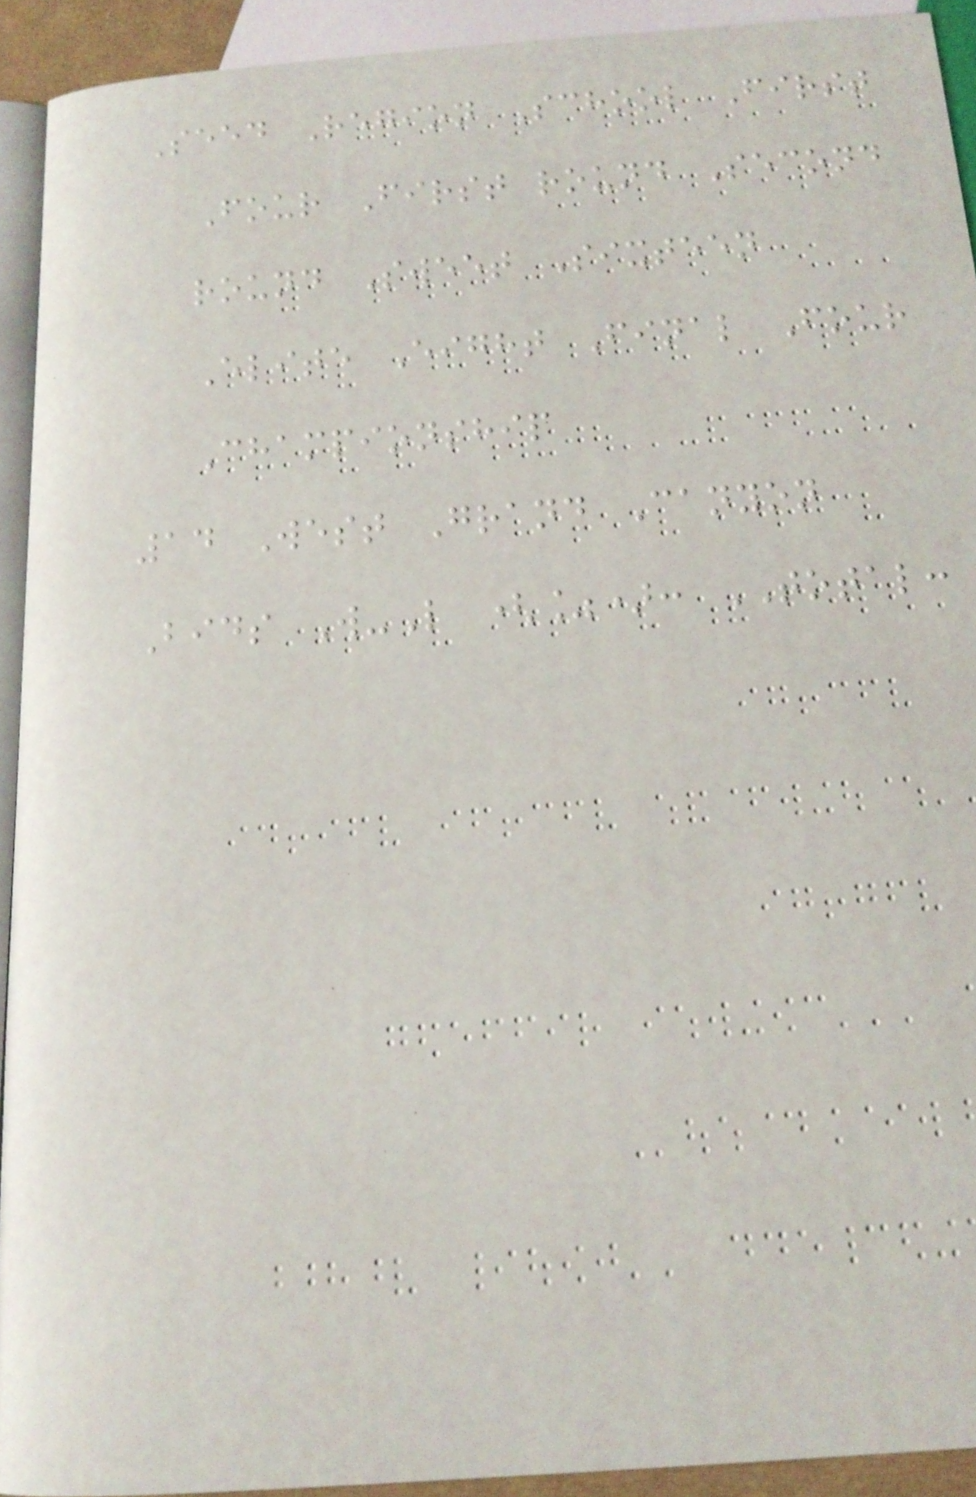Seed Region School First
Four First round Second
round Sweet Sixteen
Elite Eight Final Four
Championship
14 West Grand Canyon
Bids W-L (%): TOTAL:
